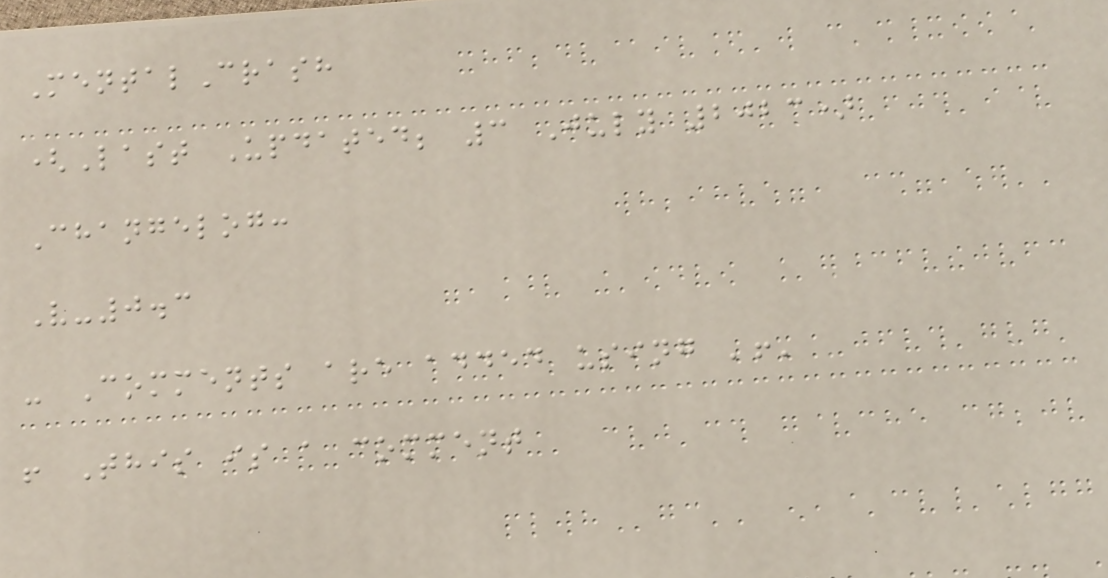MentalCrash
(Last Updated; 3 July 2023)
Changelog:
V-0.3
- Comments are added using '!'
! This is a comment
